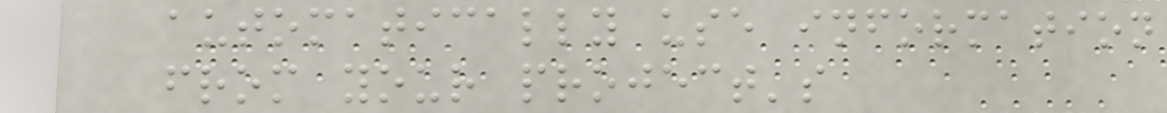automatically use information
from your project's
